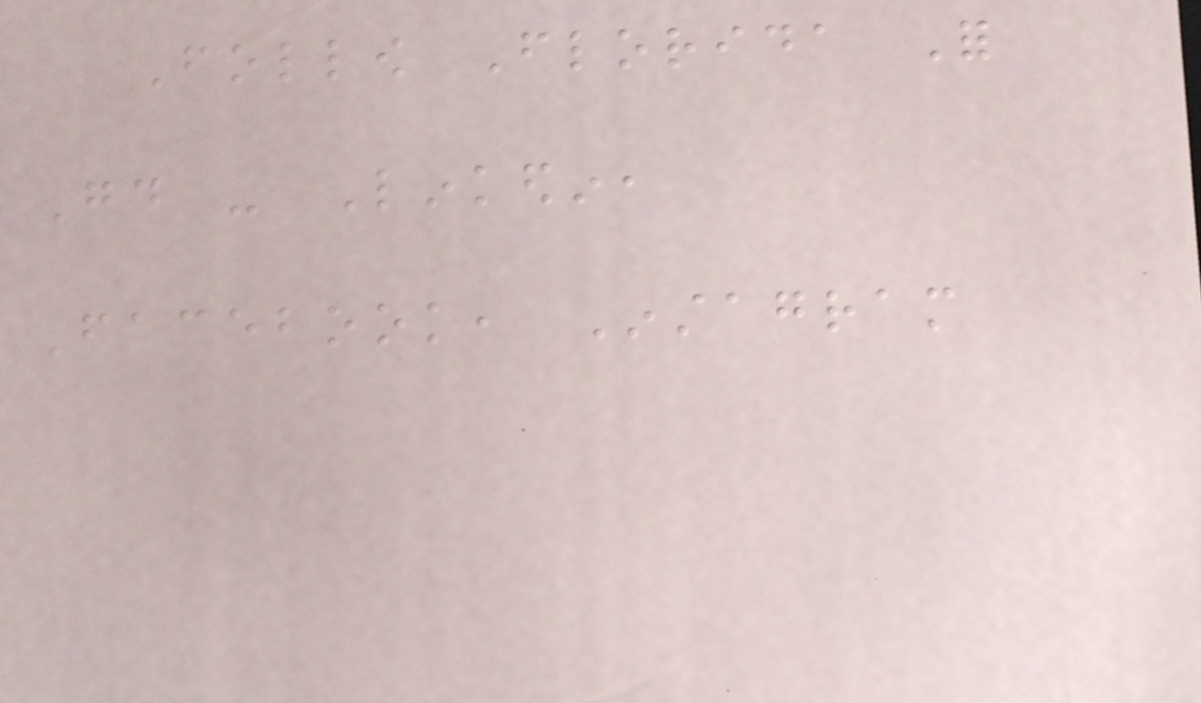Follow Florida For
Good - Linkedin,
Facebook, Instagram
